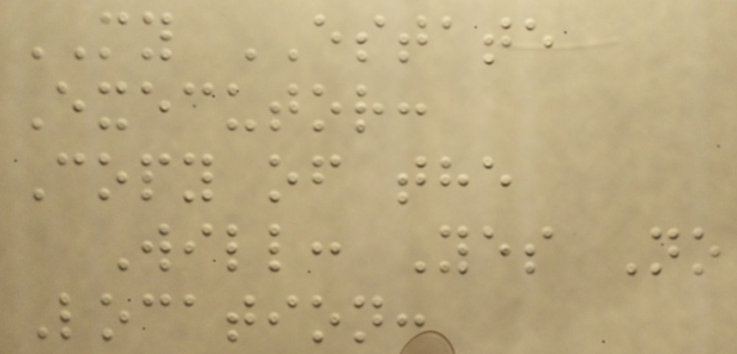MY ESTATE
Executor:
Copy of the
Will: Yes No
Location:
